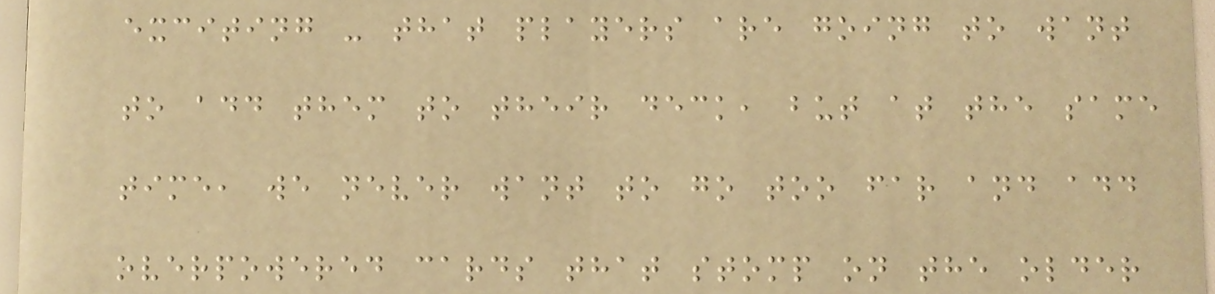exciting - that players are going to want
to add them to their deck, but at the same
time, we never want to go too far and add
overpowered cards that stomp on the older
